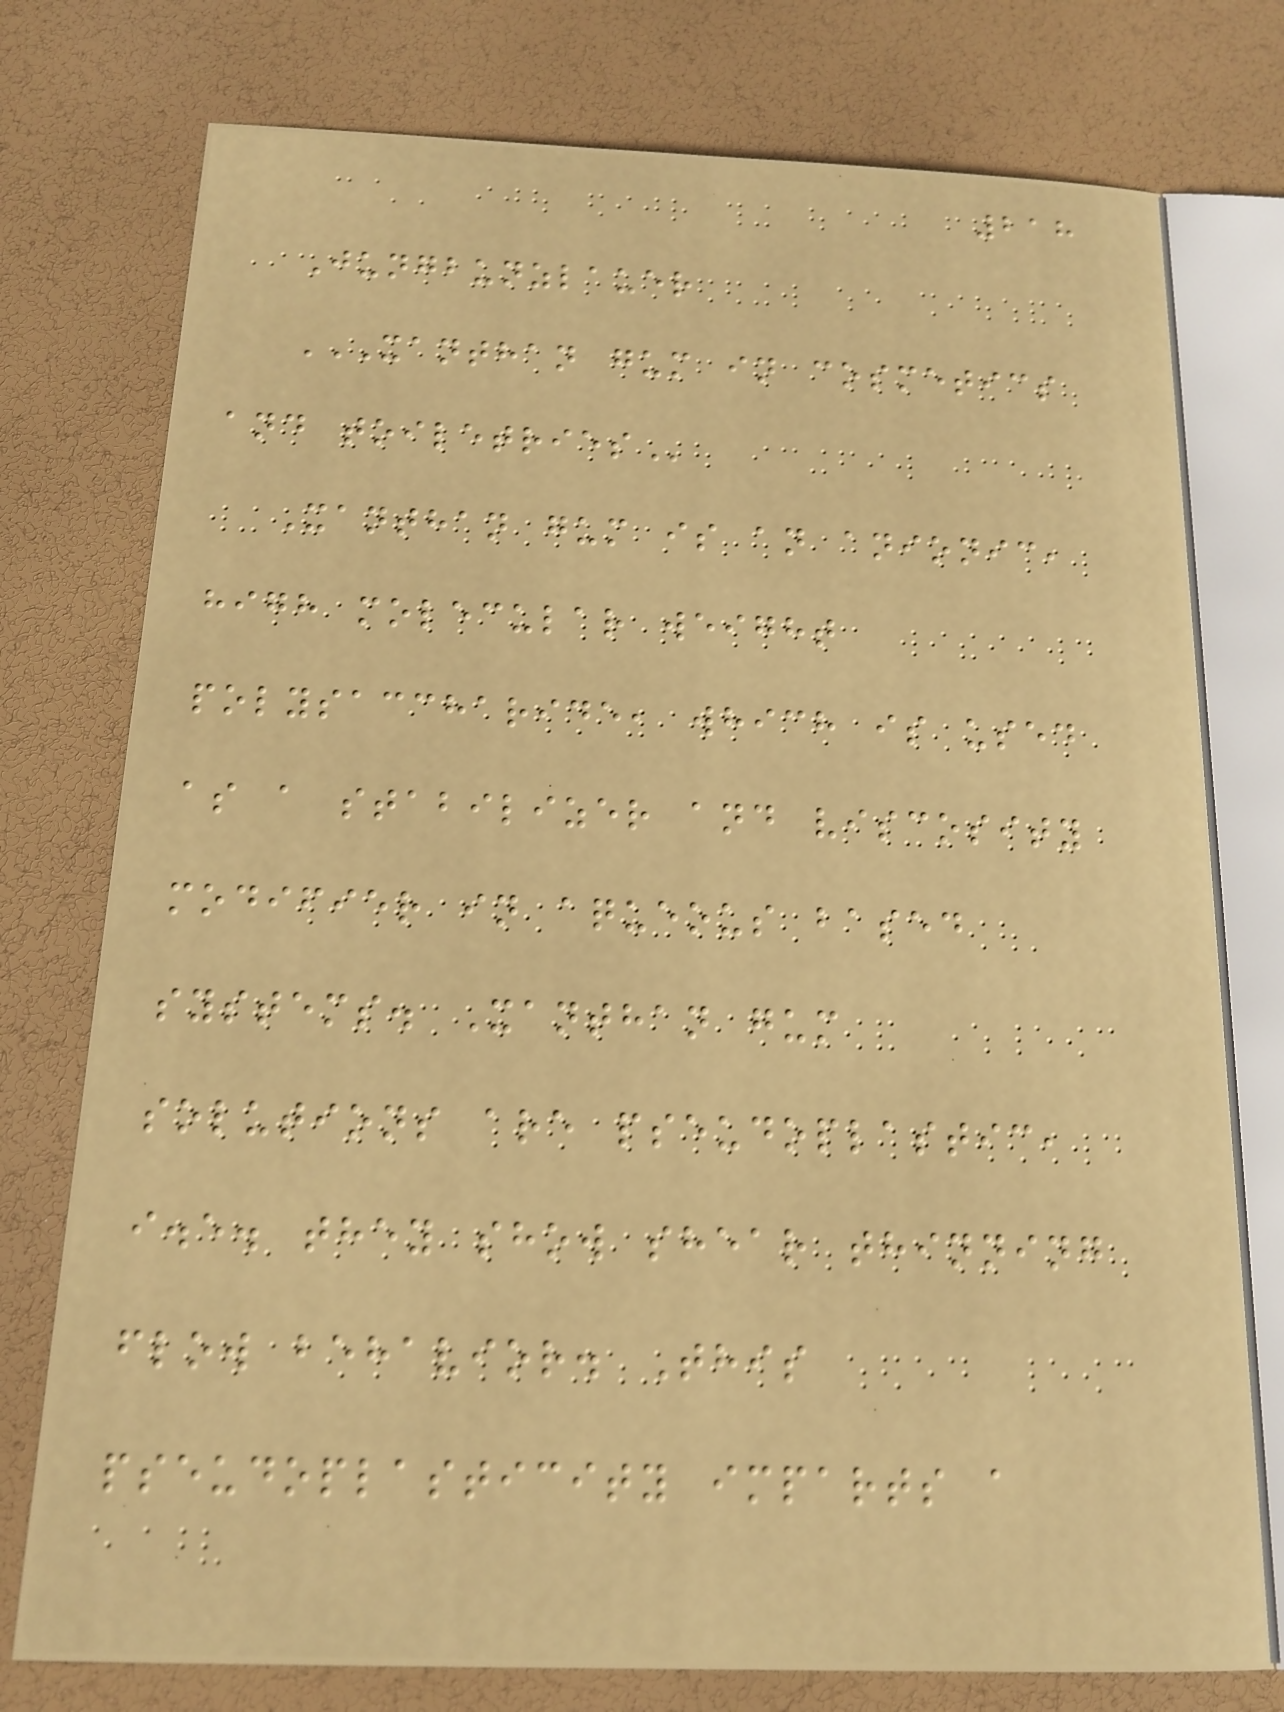218
Jungbunzlauer
XANTHAN GUM IN COSMETICS
AND TOILETRIES
Xanthan gum is an anionic,
high molecular weight
polysaccharide, which is used
as a stabilizer and viscosity
modifier in aqueous based
systems. Xanthan gum
solutions are pseudoplastic,
i.e. they show shear thinning
flow behavior. This
pseudoplasticity imparts a
